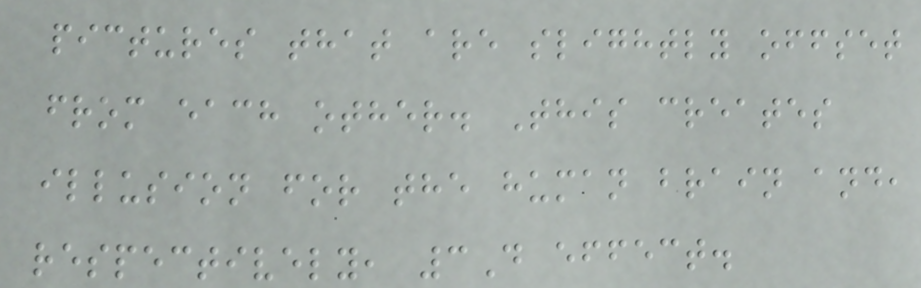pictures that are slightly offset
from each other. This creates
illusion for the human brain and,
respectively, 3D effect.
